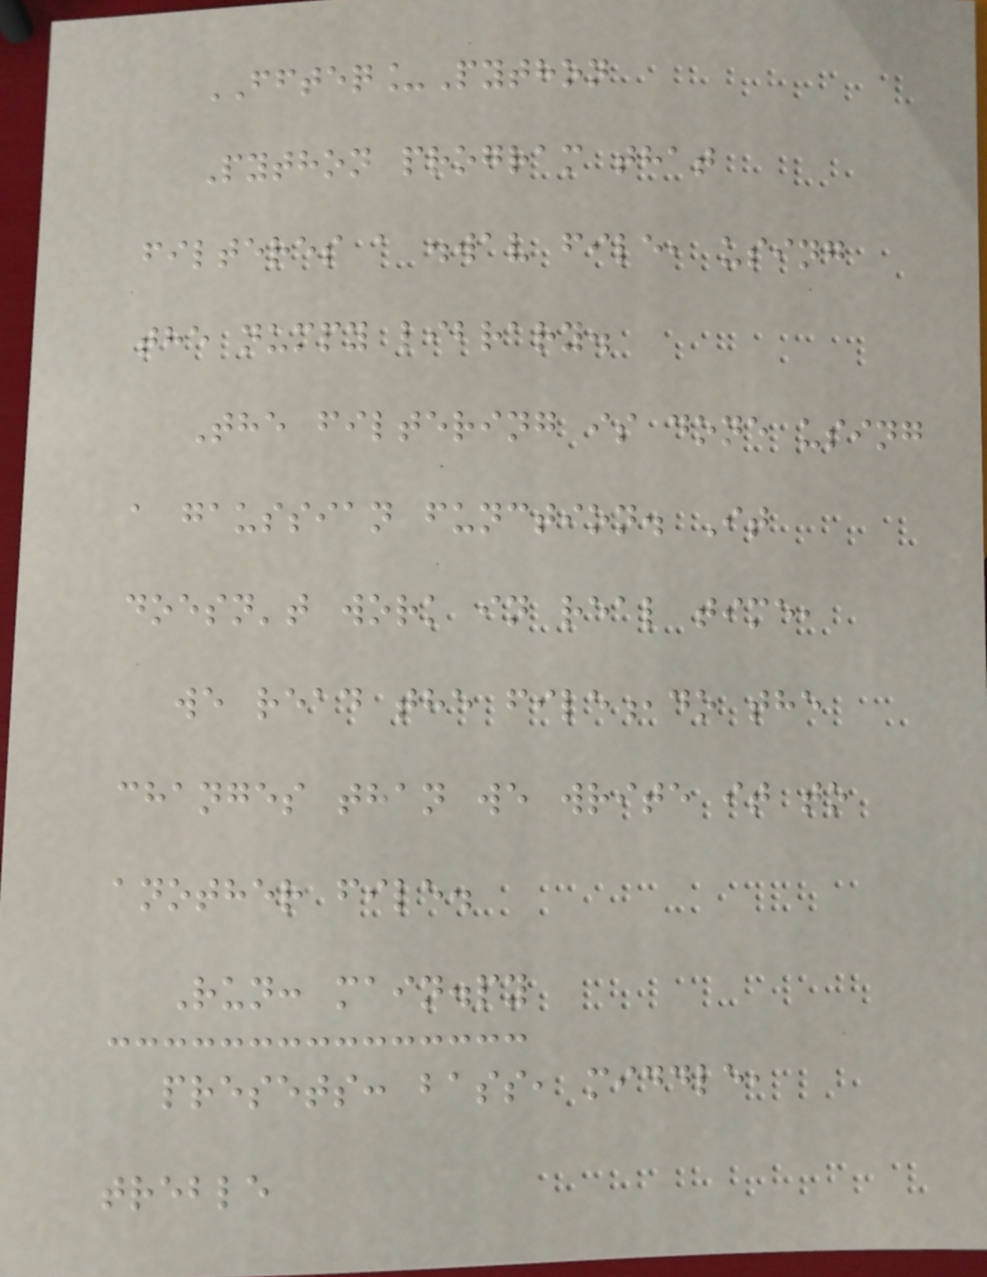FFTEQ_Python
Python program that
filteres a .wav file, using
the numpy library.
The filtering is done using
a gaussian function. It
doesn't work in real time,
we read the file,do the
changes than we write it to
another file.
Run: main.py
presets: bass, middle,
treble
